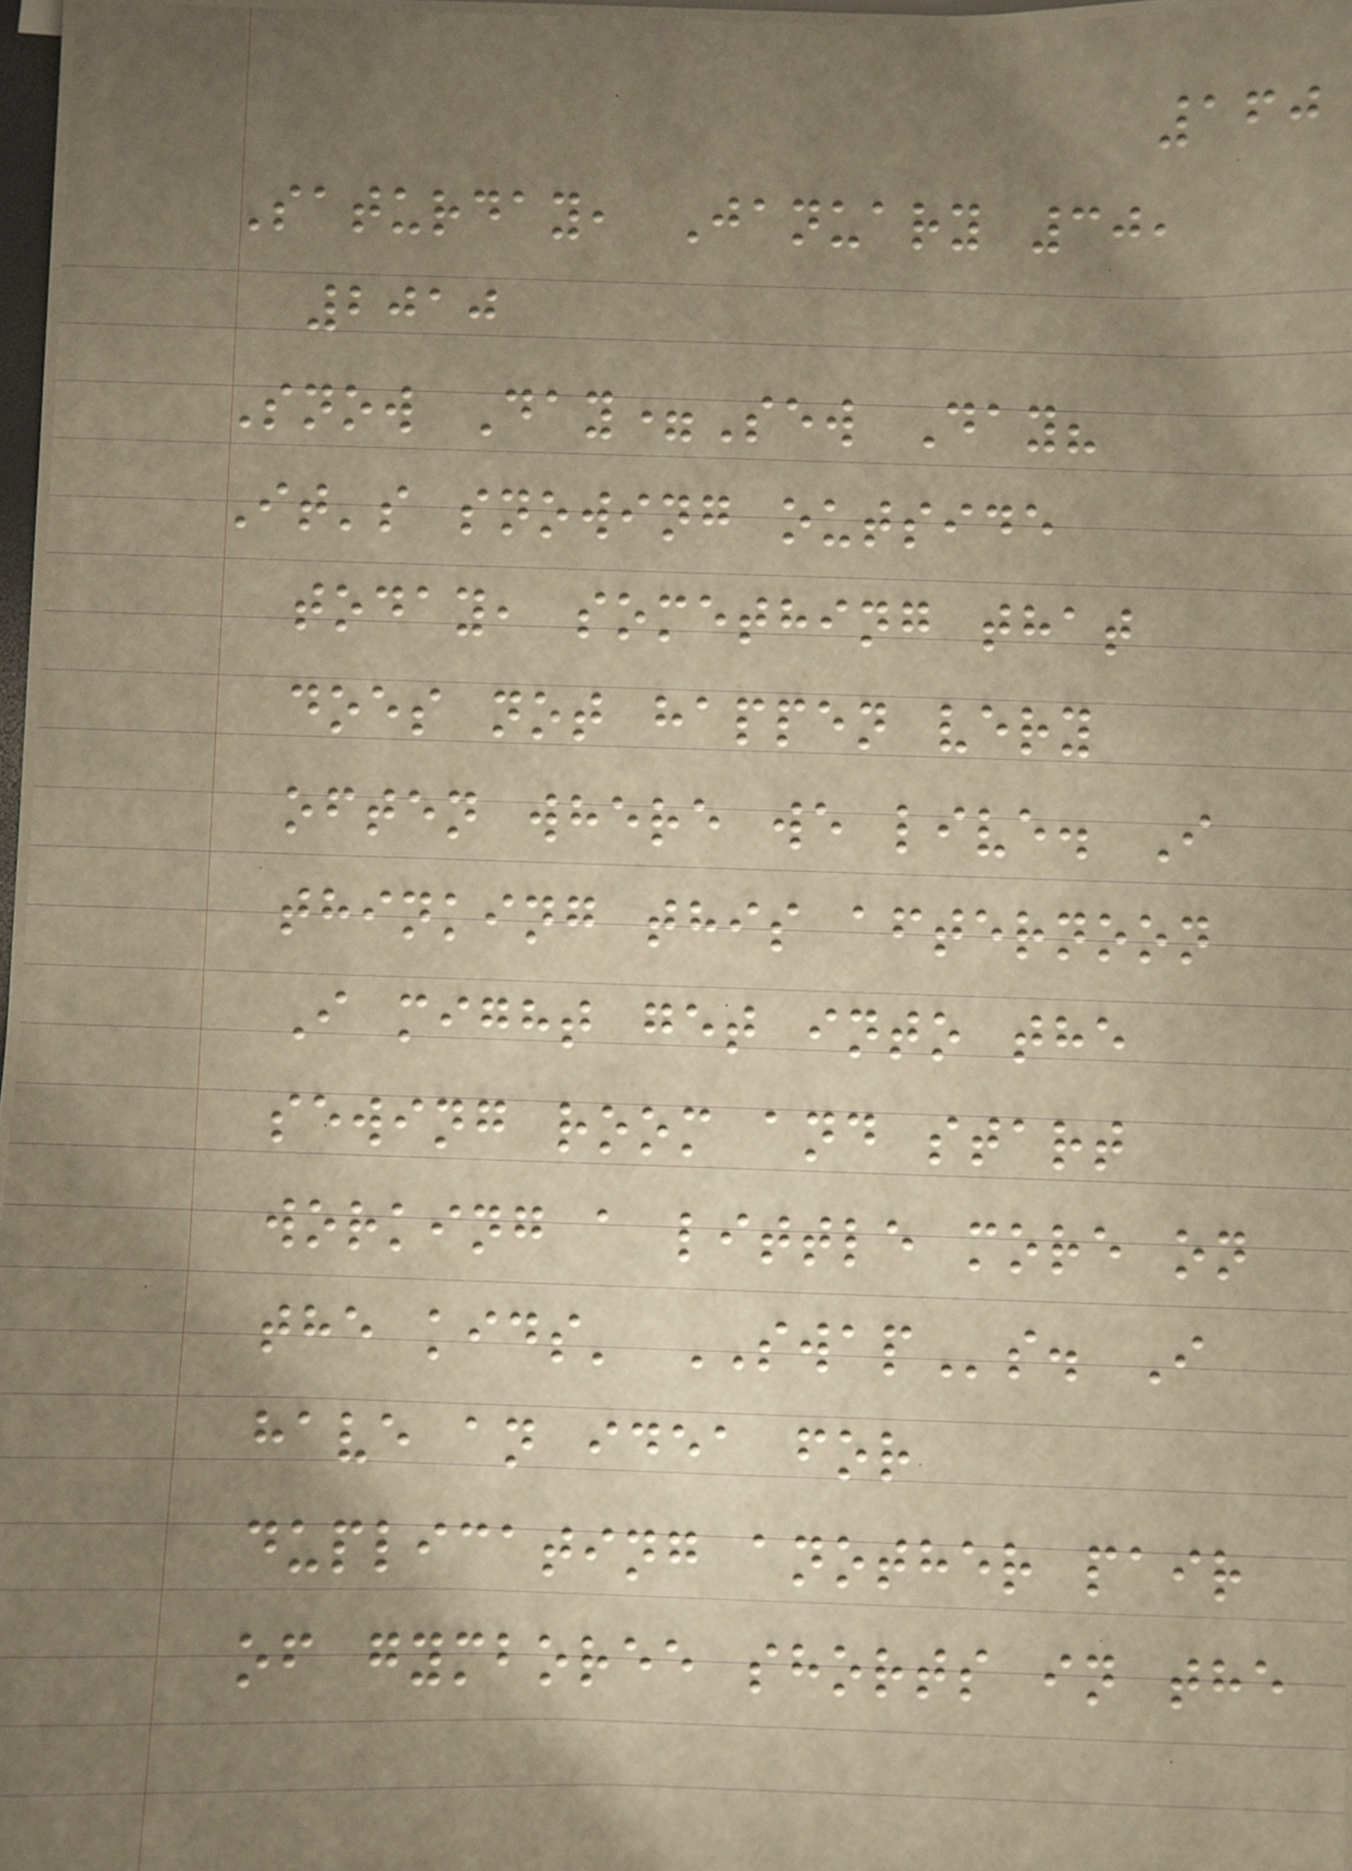160
Saturday, January 30,
2010
Snow Day=Sew Day?
It's snowing outside
today, something that
does not happen very
often where we live. I
thinking this afternoon
I might get into the
sewing room and start
working a little more on
the kids' SWAPs. I
have an idea for
duplicating another pair
of gymboree shorts in the
